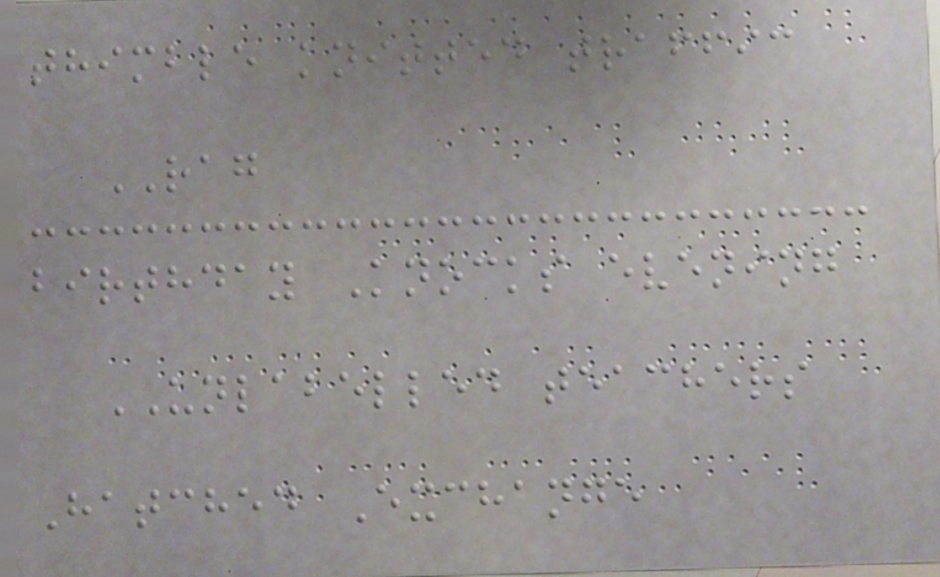thimble knitted traffic
RAG
birthday Knocks evening
UNLABELLED teachers
Hatched Exchange
